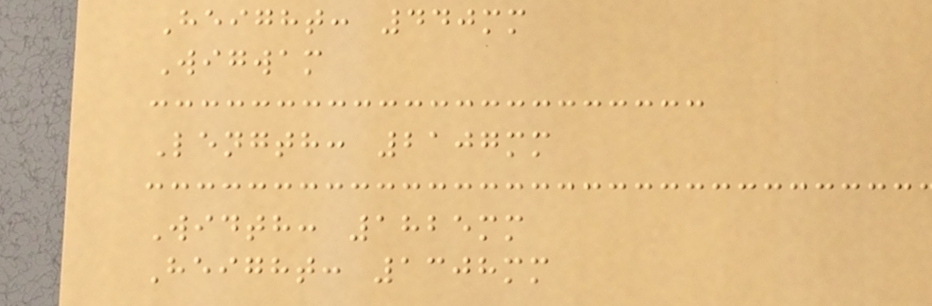Height: 440mm
Wigwam
Length: 2107mm
Width: 1825mm
Height: 1308mm
